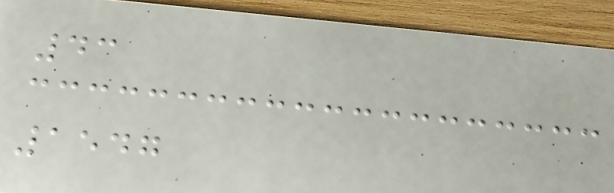43
1547
